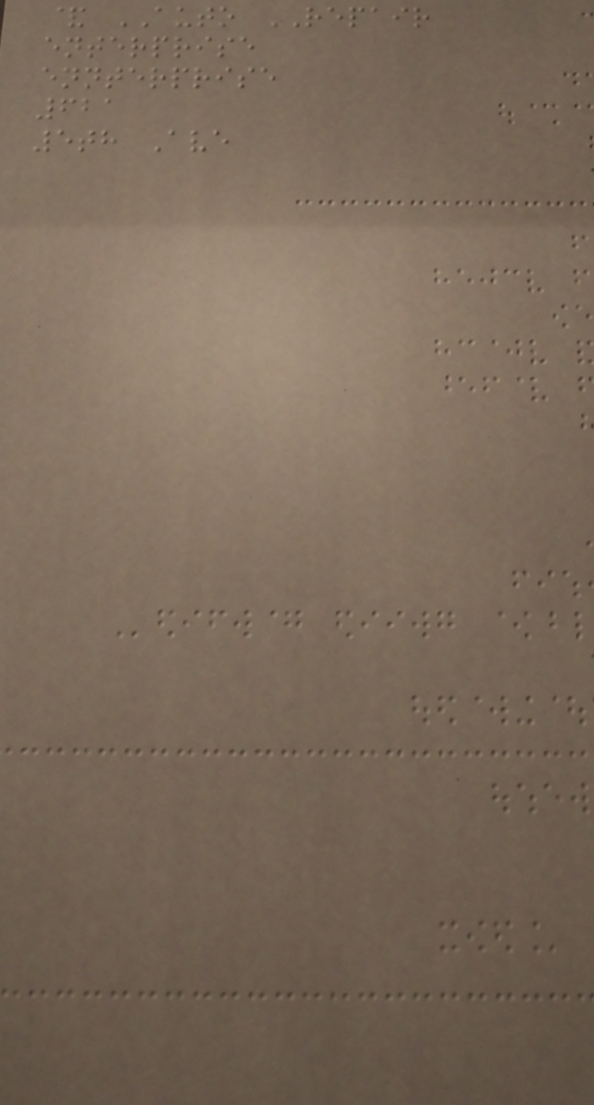& AUTO REPAIR
enterprise
ennterprise
621
5th Ave
